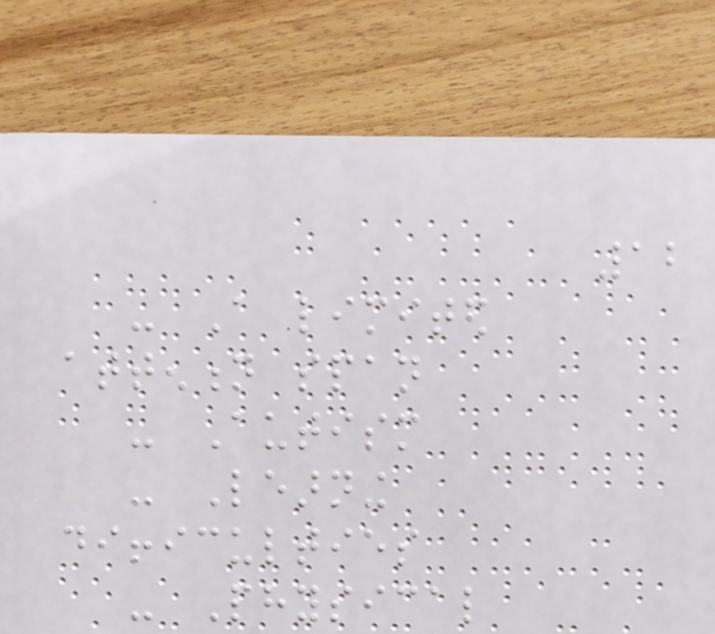12
- A limited
attention span
- Autism
- Learning
difficulties
- Physical
